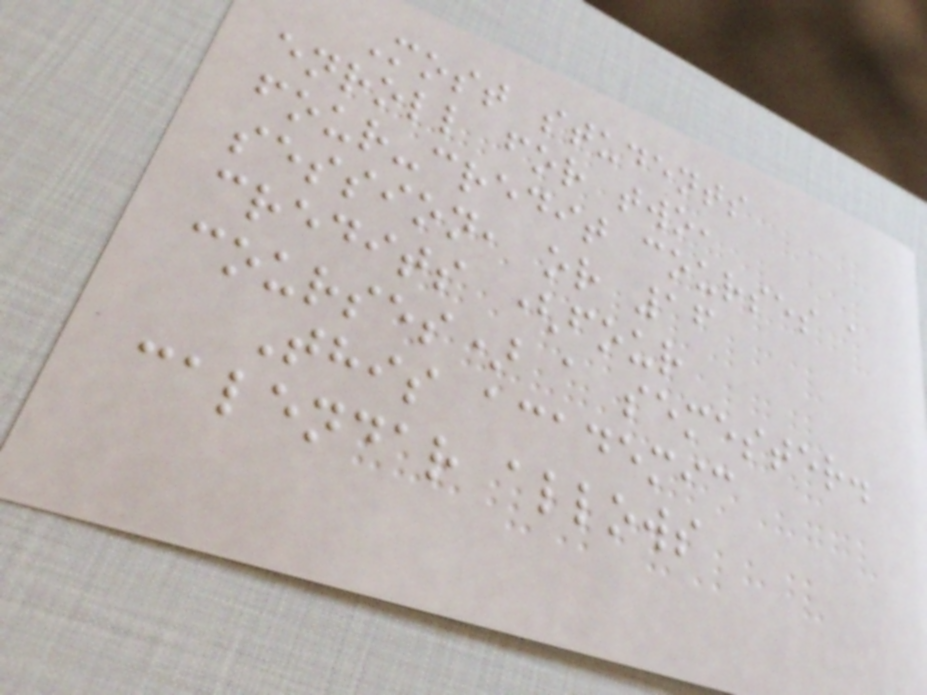Most students
enroll for two,
four-credit courses a
session, or 16
credits (four
courses) a semester.
This academic
calendar allows
